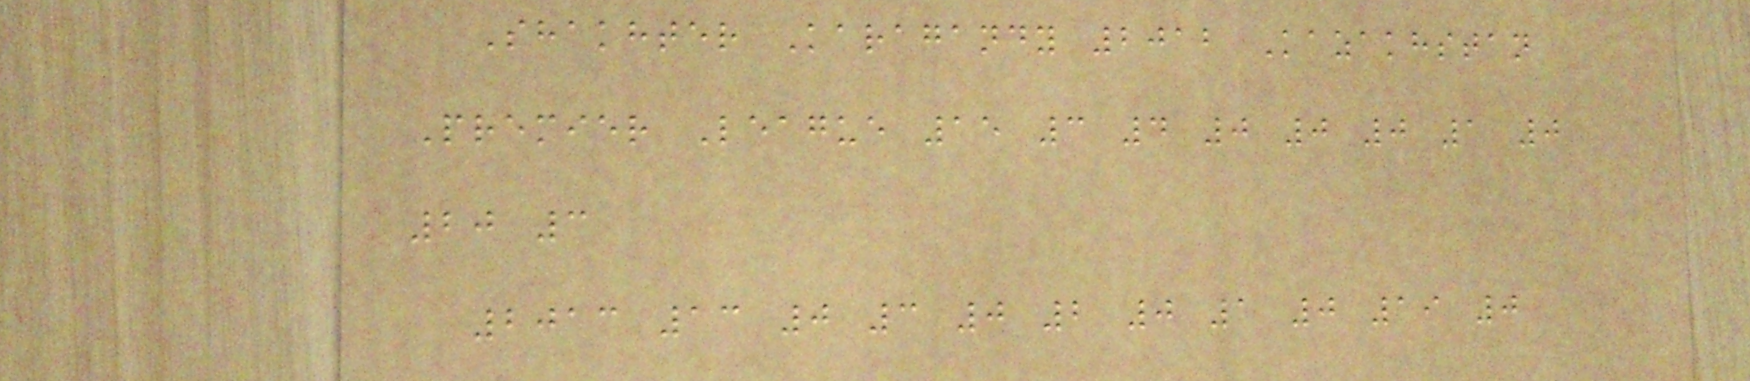Shakhter Karagandy 2012 Kazakhstan
Premier League 15 3 4 0 0 0 1 0
20 3
2013 13 0 3 0 2 0 1 0 19 0
